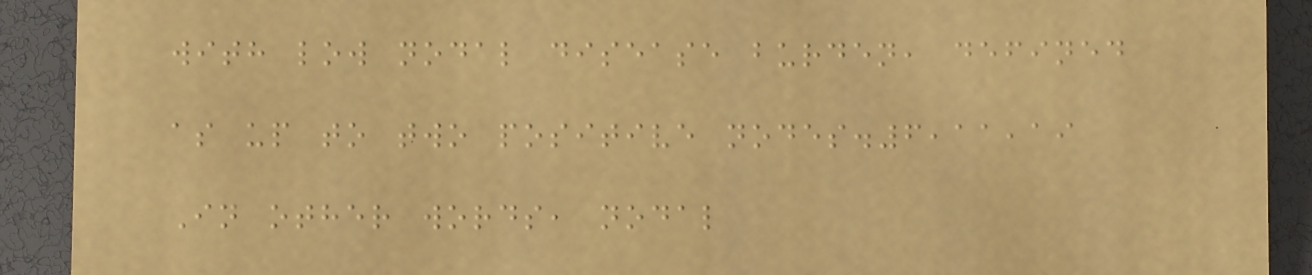with low nodal disease burden, defined
as up to two positive nodes.6,11,19
In other words, nodal
